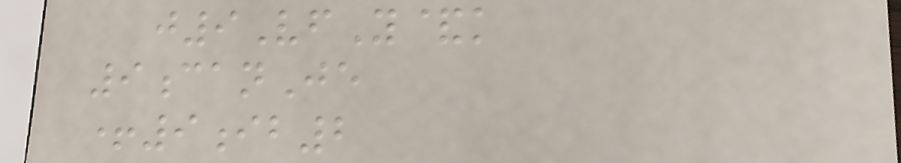j9VfY&k
9canJe
+9ib2
